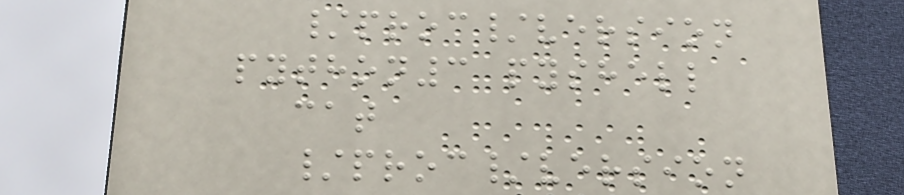/proc/version
python3 pyshell
cat
/proc/version
